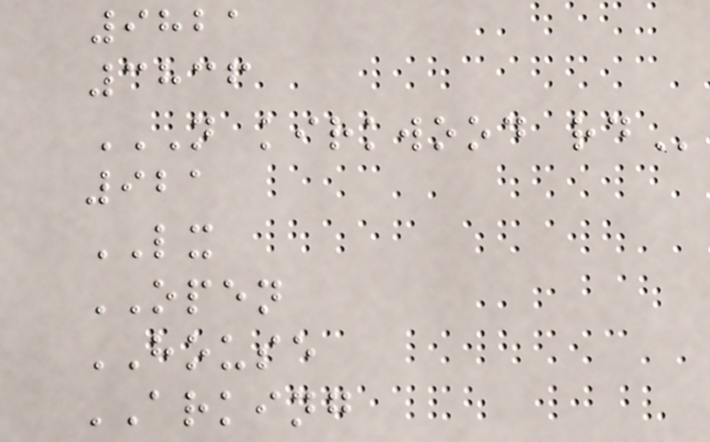9821
3836
N KIRKWOOD RD
921
LX
OPEN
HOUSE
ARKING
